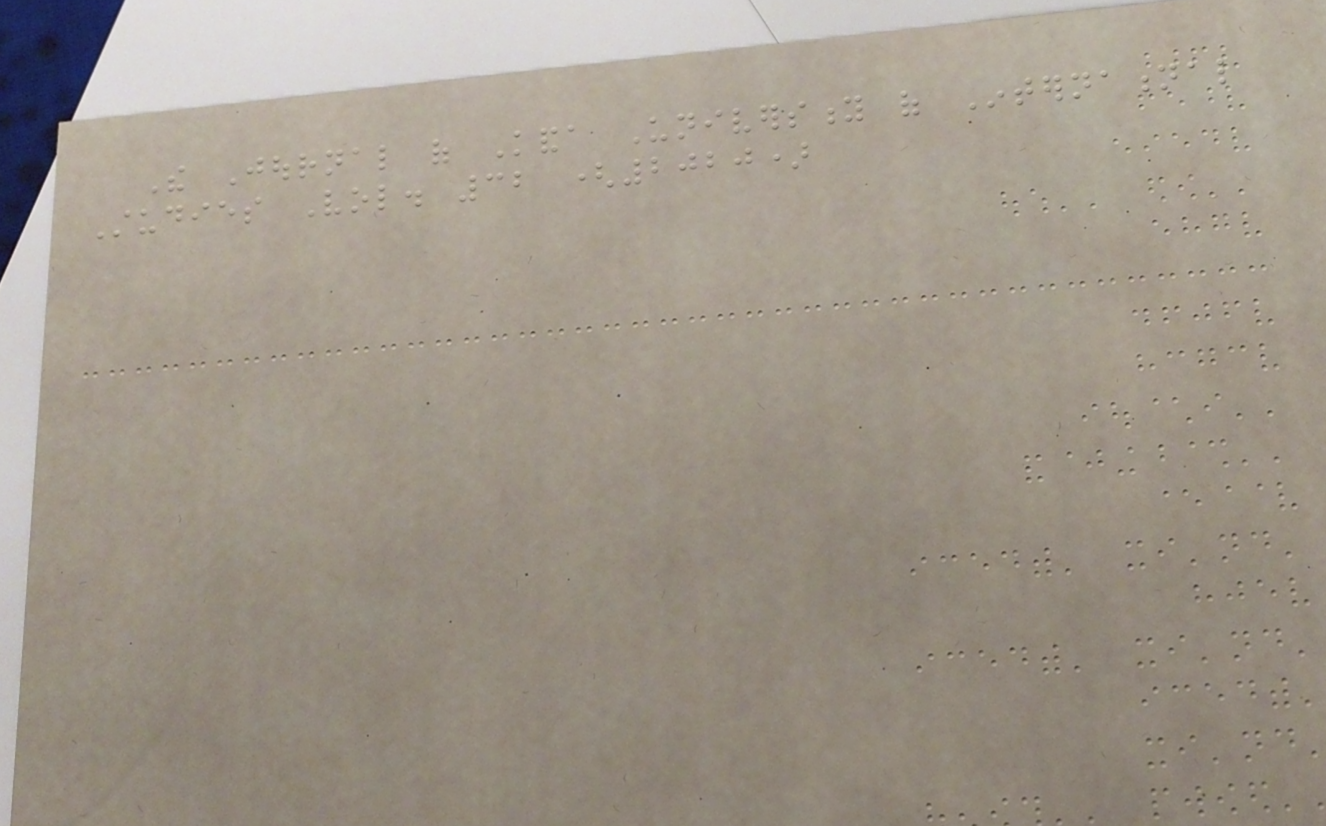The Journal of Kanda University of International
Studies Vol. 32 (2020)
